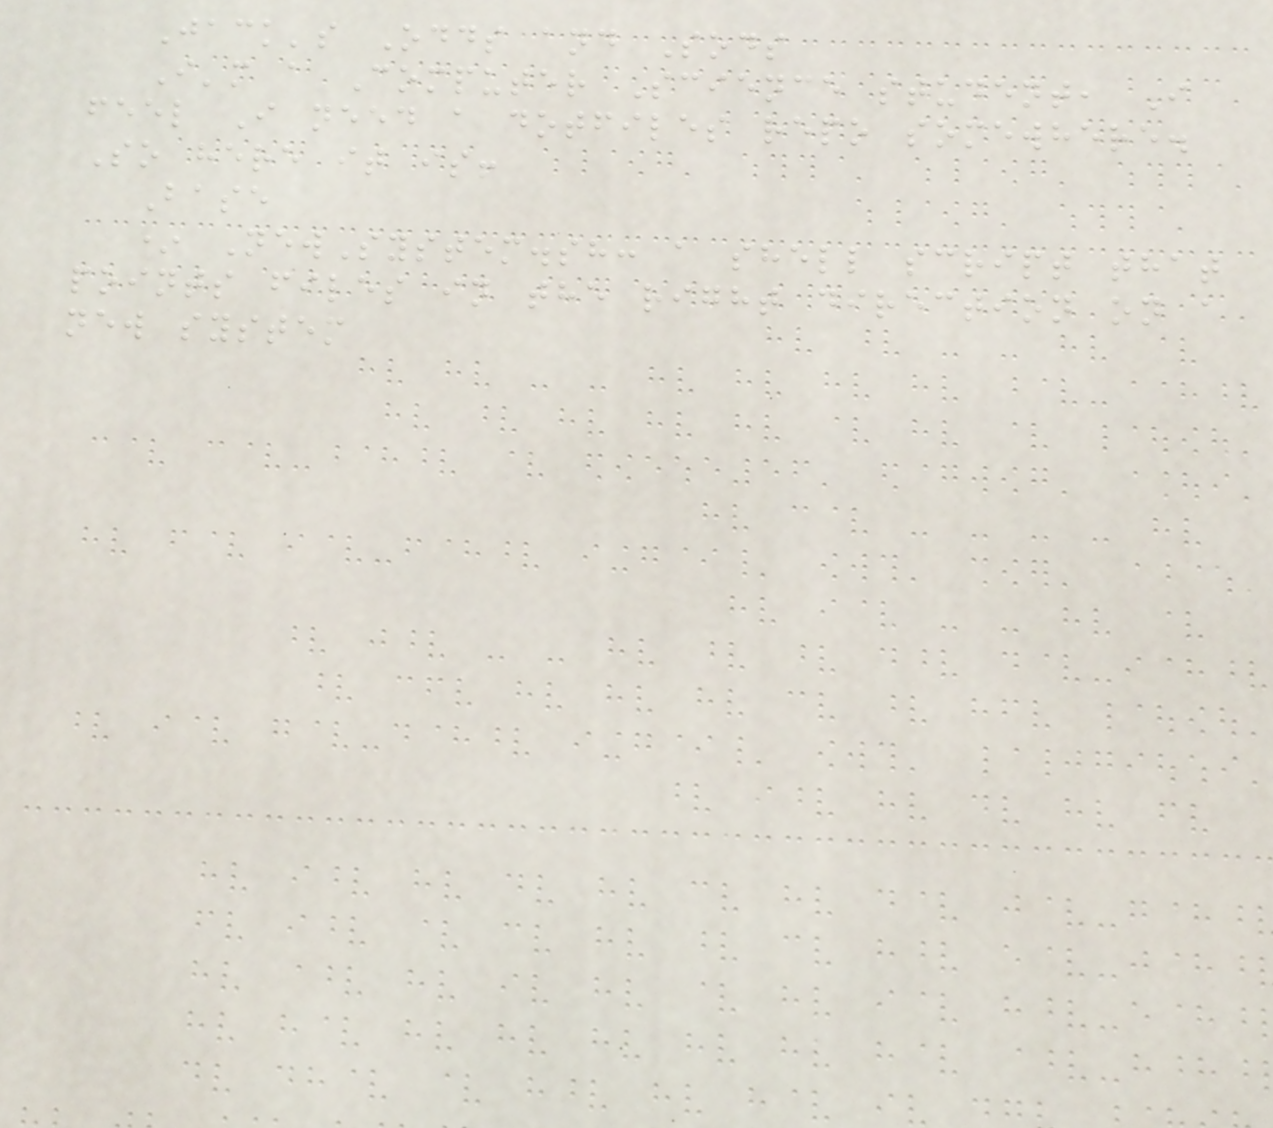Jack's Odds and Sods
I'm a Computer Science student, I
feel I need a dotfiles repo somewhere.
So here it is!
Base
* NewSystem.sh: a shell script that
points files in the right direction on a
new system
